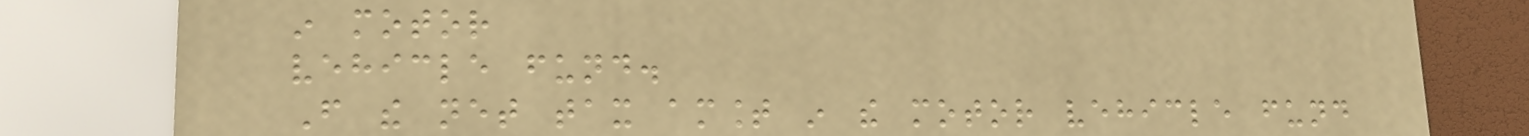in motor
vehicle fund.
From the net tax amount in the motor vehicle fund
